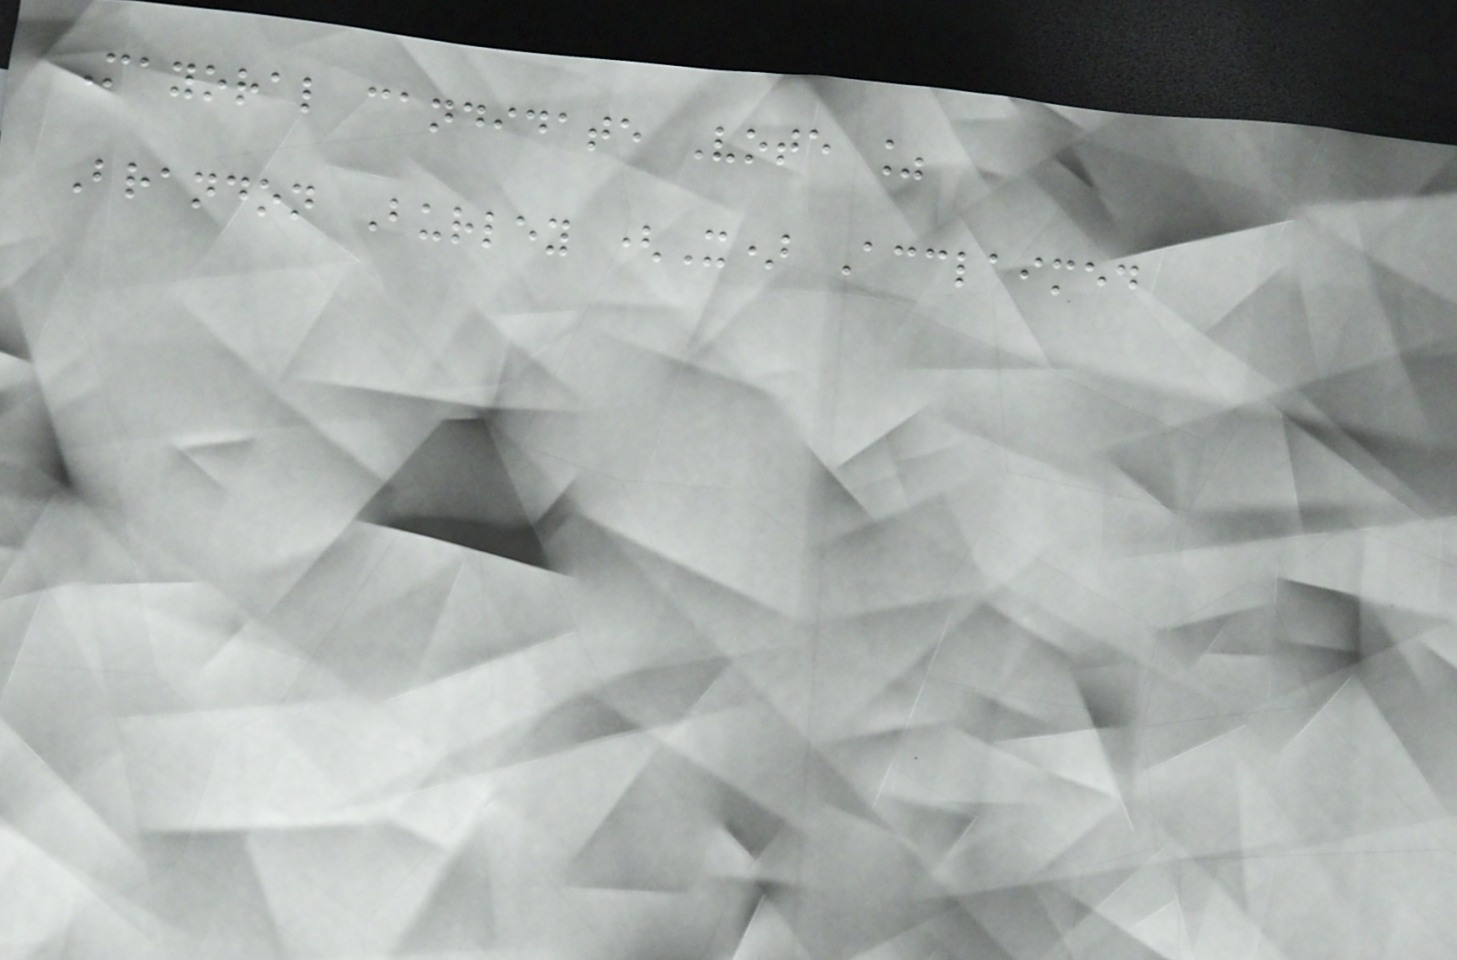Mayoral candidate Vote %
Brandon Burley (X) Acclaimed
